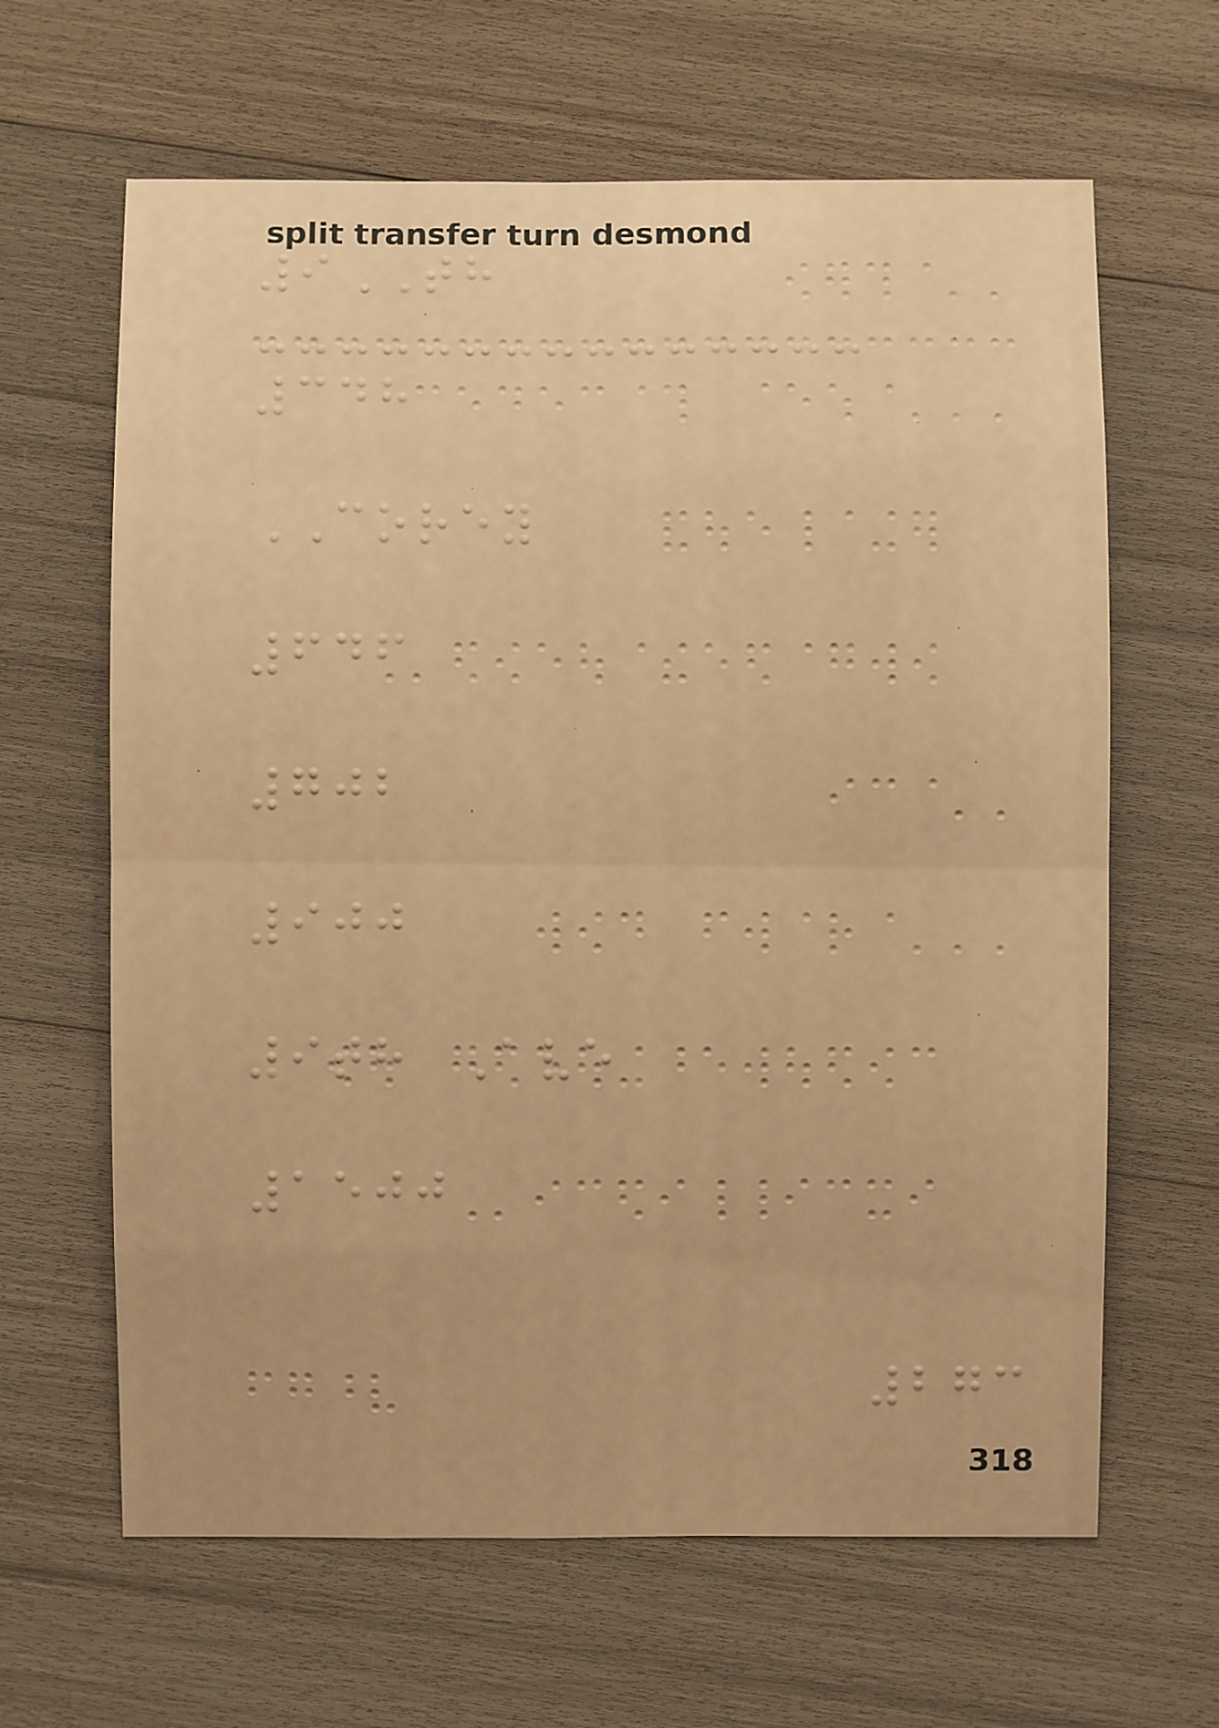9TH
348
COREY
646
702
900
9th Ave
1500
273
